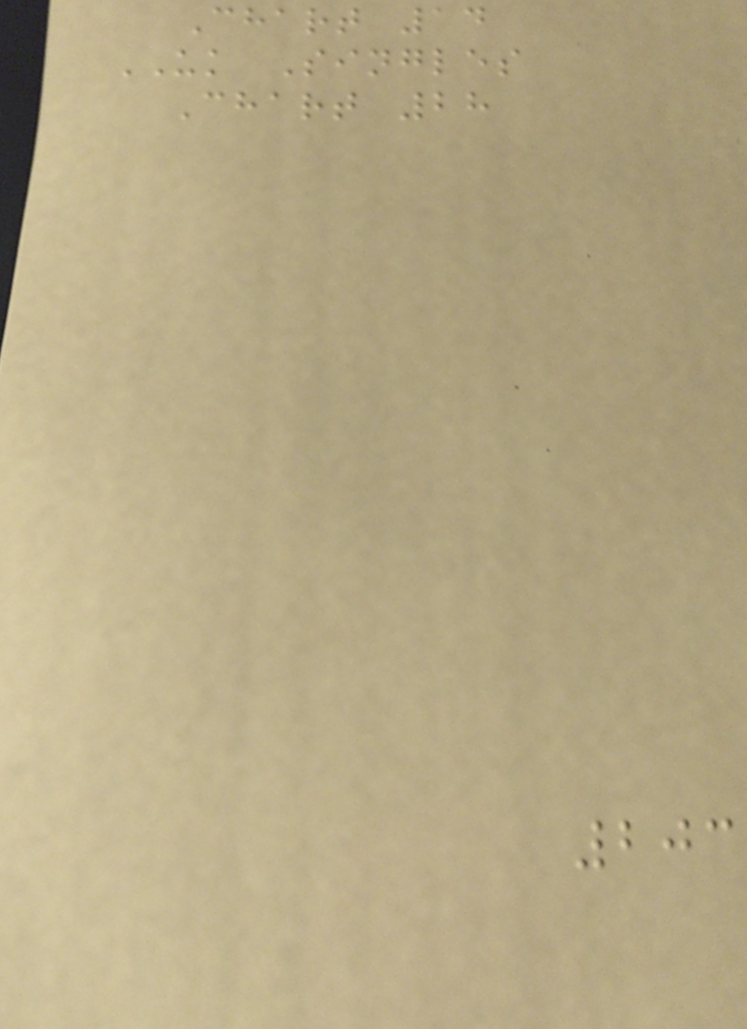Chart 14
UK Singles
Chart 28
203
